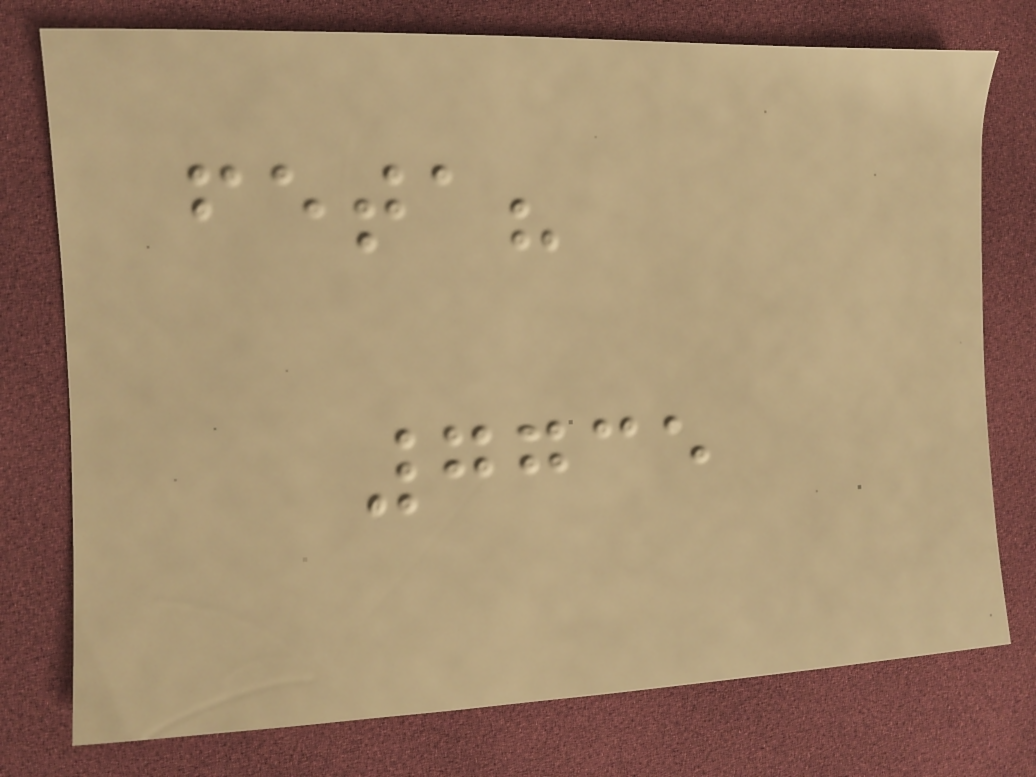feta?
7735
